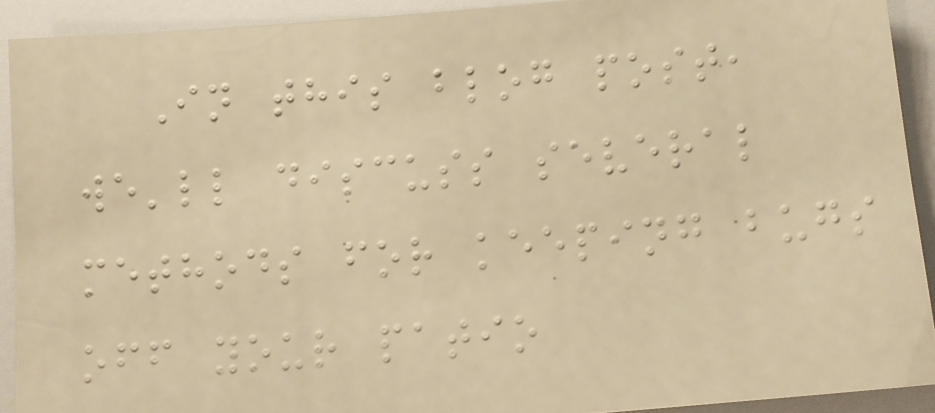In this blog post,
we'll discuss several
methods for keeping bugs
off your patio
